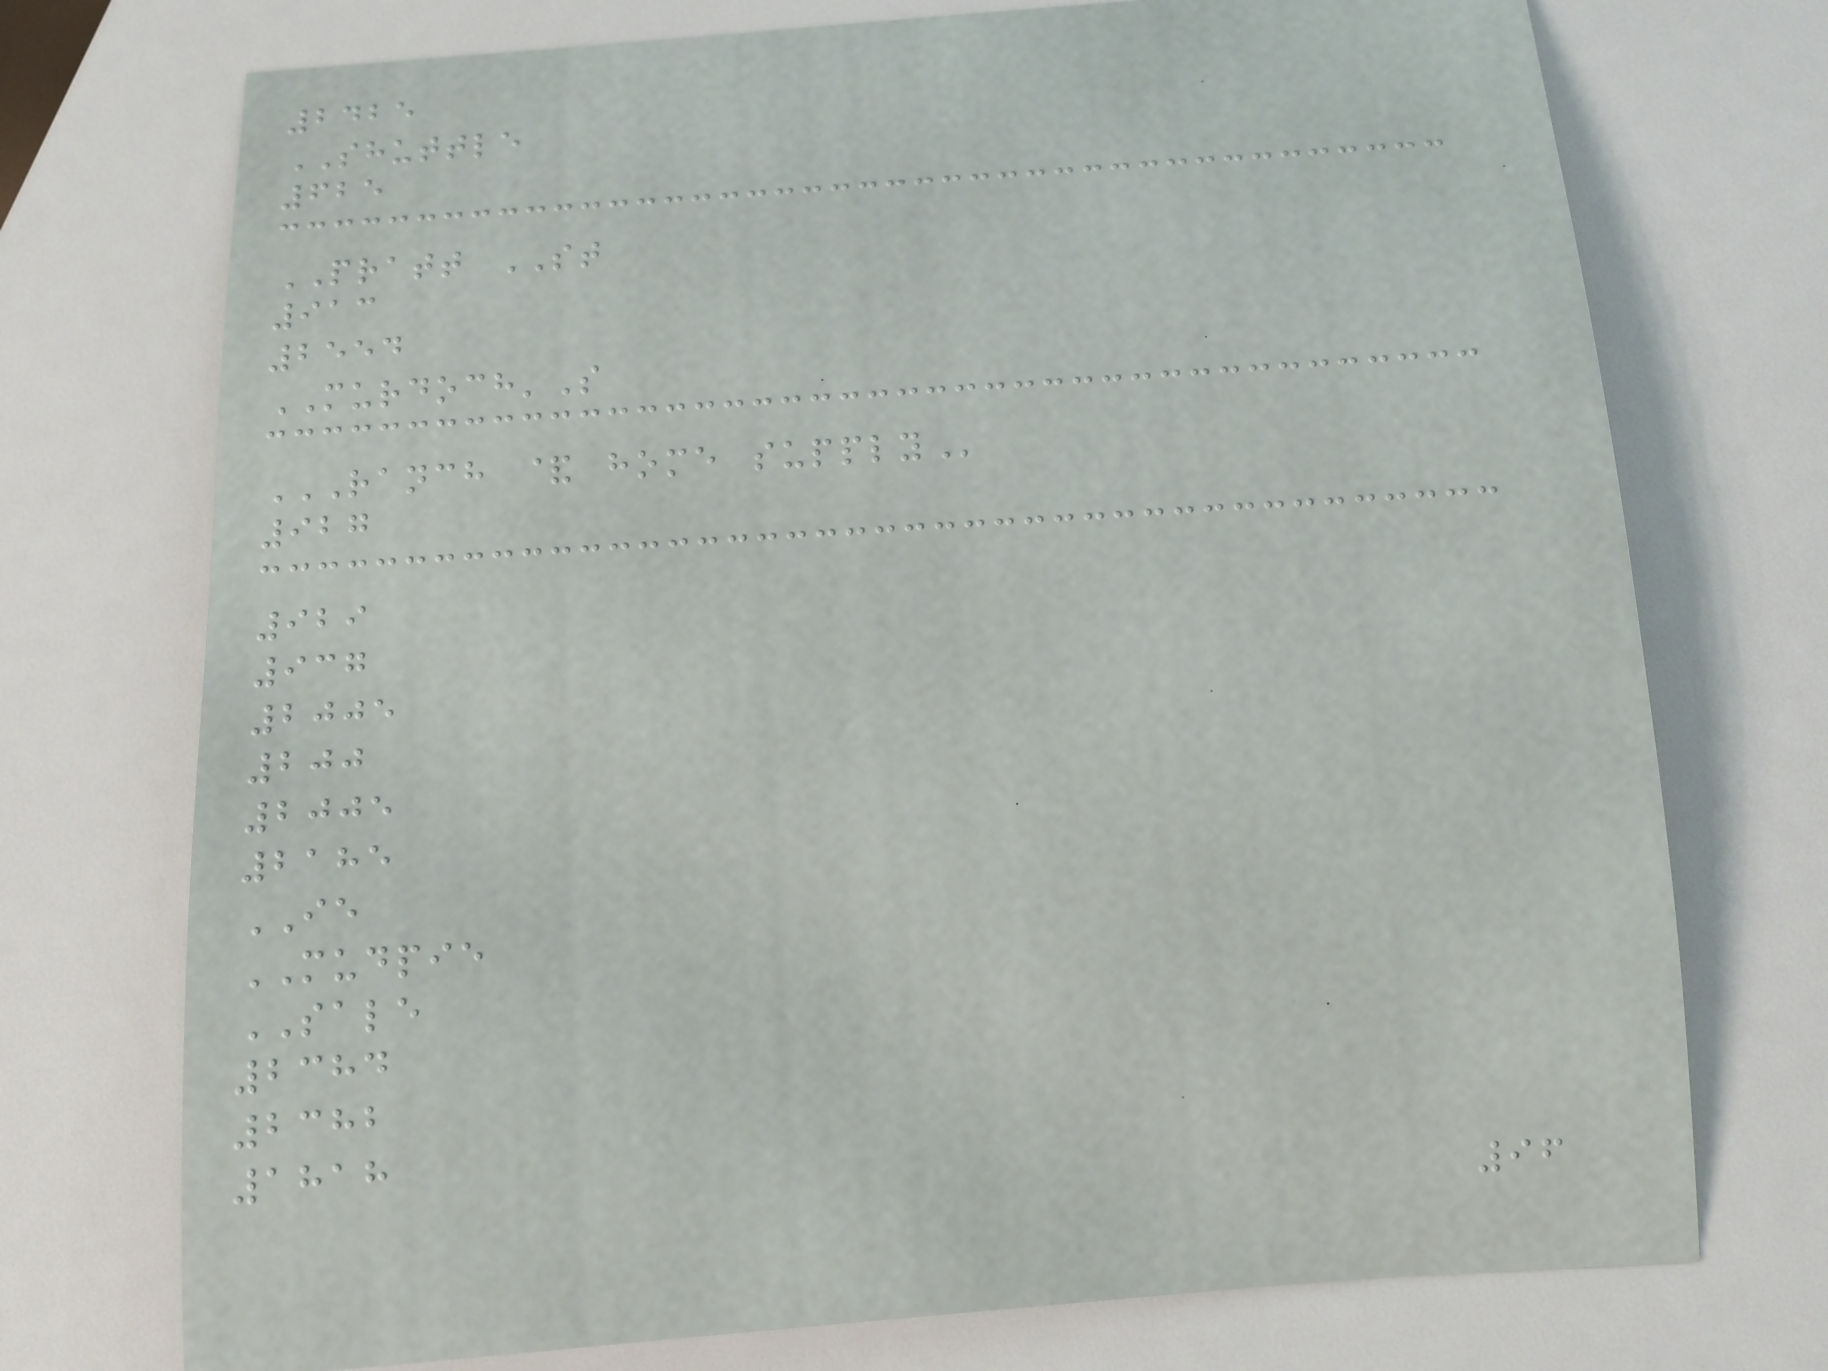2425
SHUTTLE
625
PRATT ST
913
2554
MURDOCH'S
RANCH & HOME SUPPLY
927
929
937
2005
200
2005
2185
IE
MUDPIE
SALE
2384
2382
1818
96
